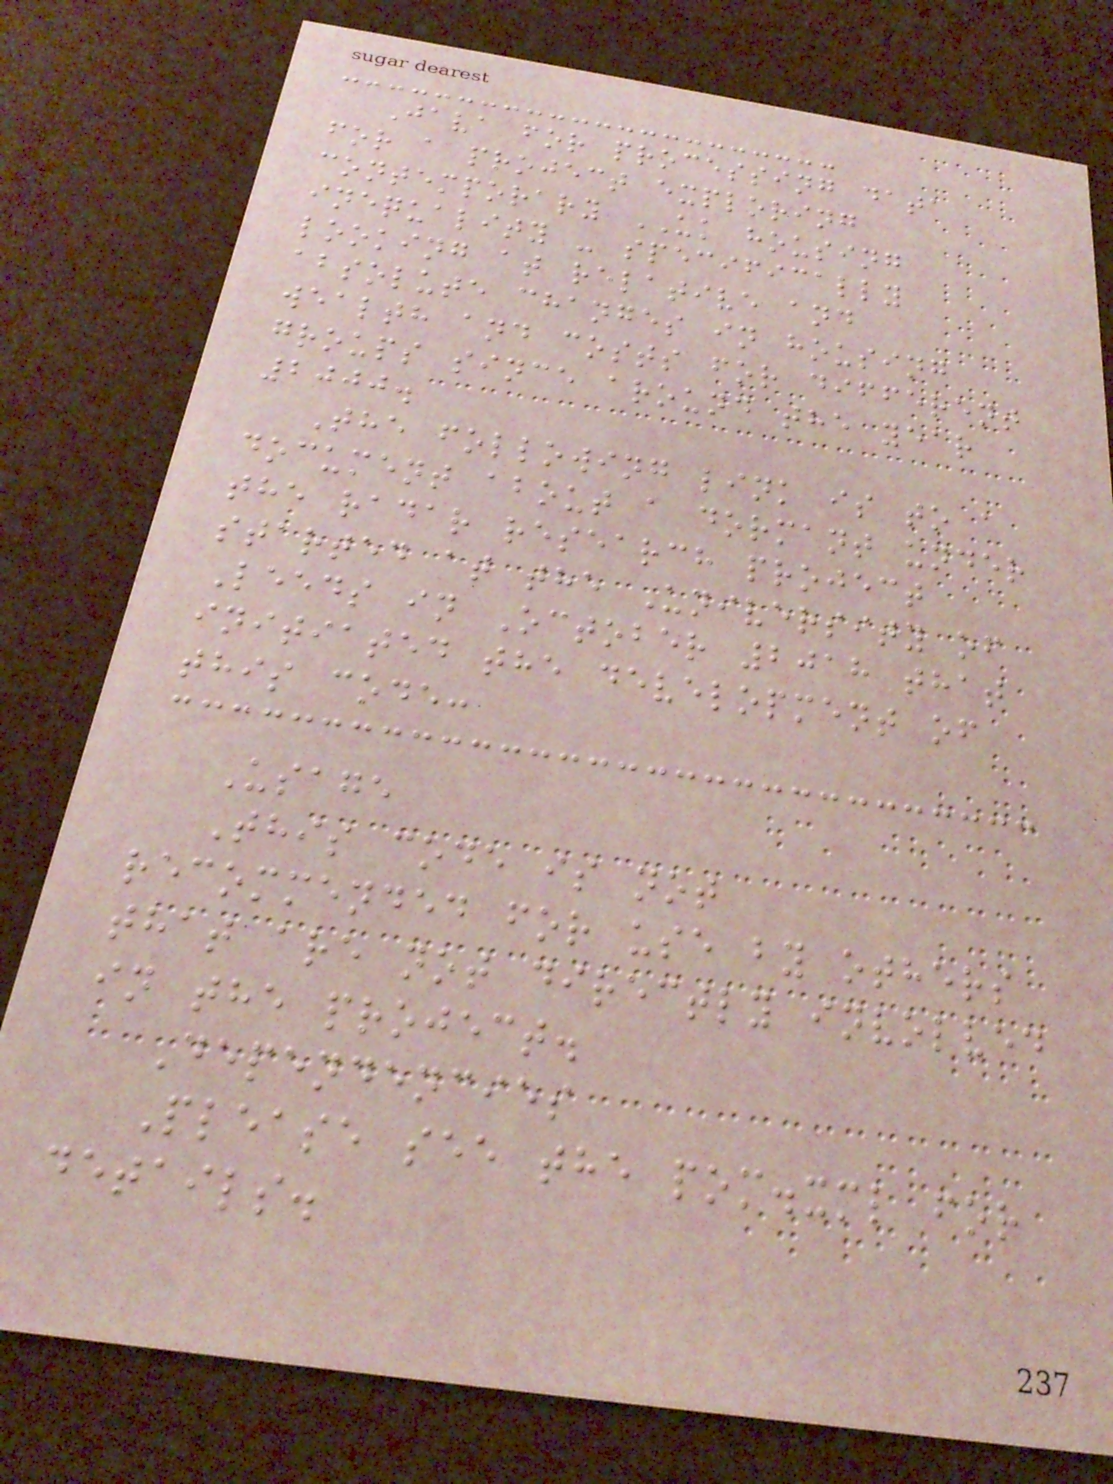Java for processing data
for a project exploring
contemporary UK housing
inequality - specifically
looking at relative and
absolute changes in housing
wealth and costs for different
groups since around the year
2000.
The following link is to a
document about a dormant under
the radar research project
started at the University of
Leeds in October 2018 that
initiated the development of
this code:
Usage
This code is not
recommended for use by others
that are not directly involved
in the project.
Dependencies
Please see the pom.xml for
details.
